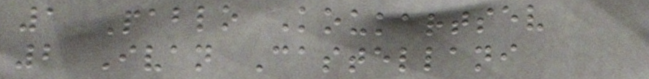1 Pablo Koukartsev
2 Ivan Castellani
